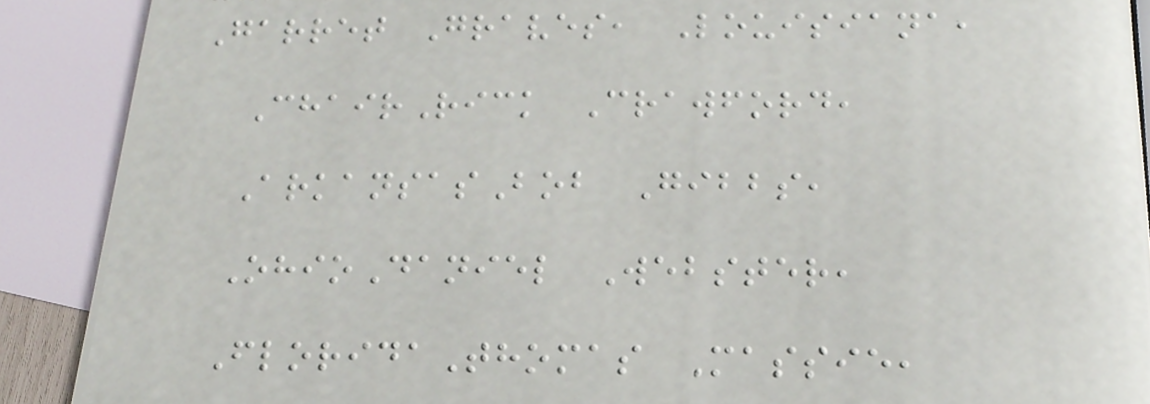Garret Graves, Louisiana,
ChairRick Crawford,
ArkansasBob Gibbs,
OhioDaniel Webster,
FloridaThomas Massie,
